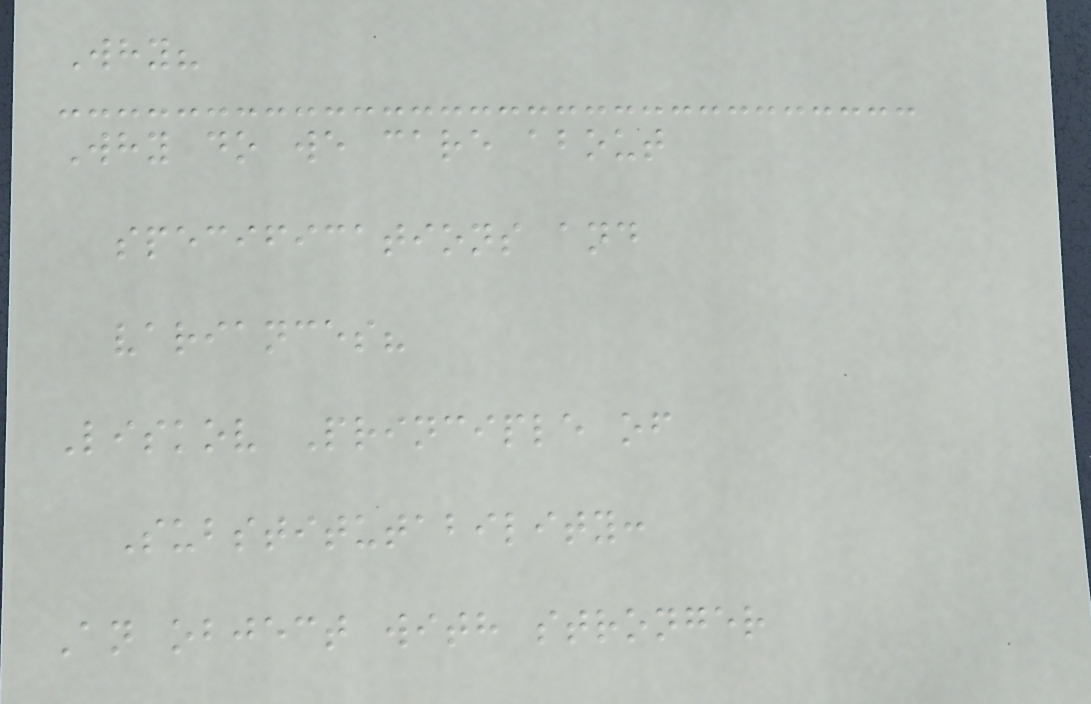Why?
Why do we care about
specifications and
variances?
Liskov Principle of
Substitutability:
An object with stronger
